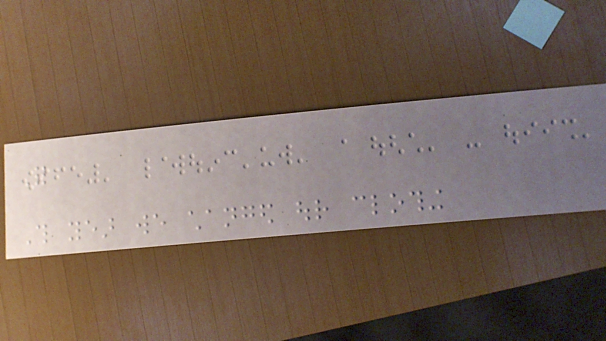For
This year we changed our clothing
